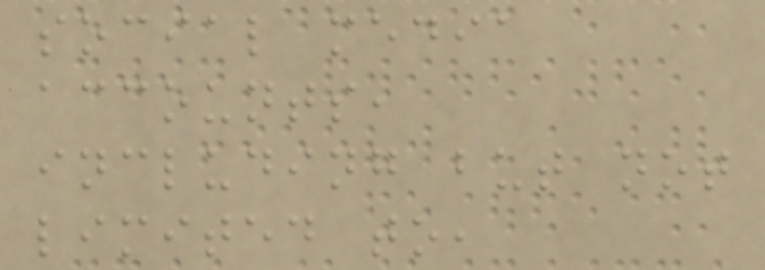social media
accounts,
including but not
limited to,
